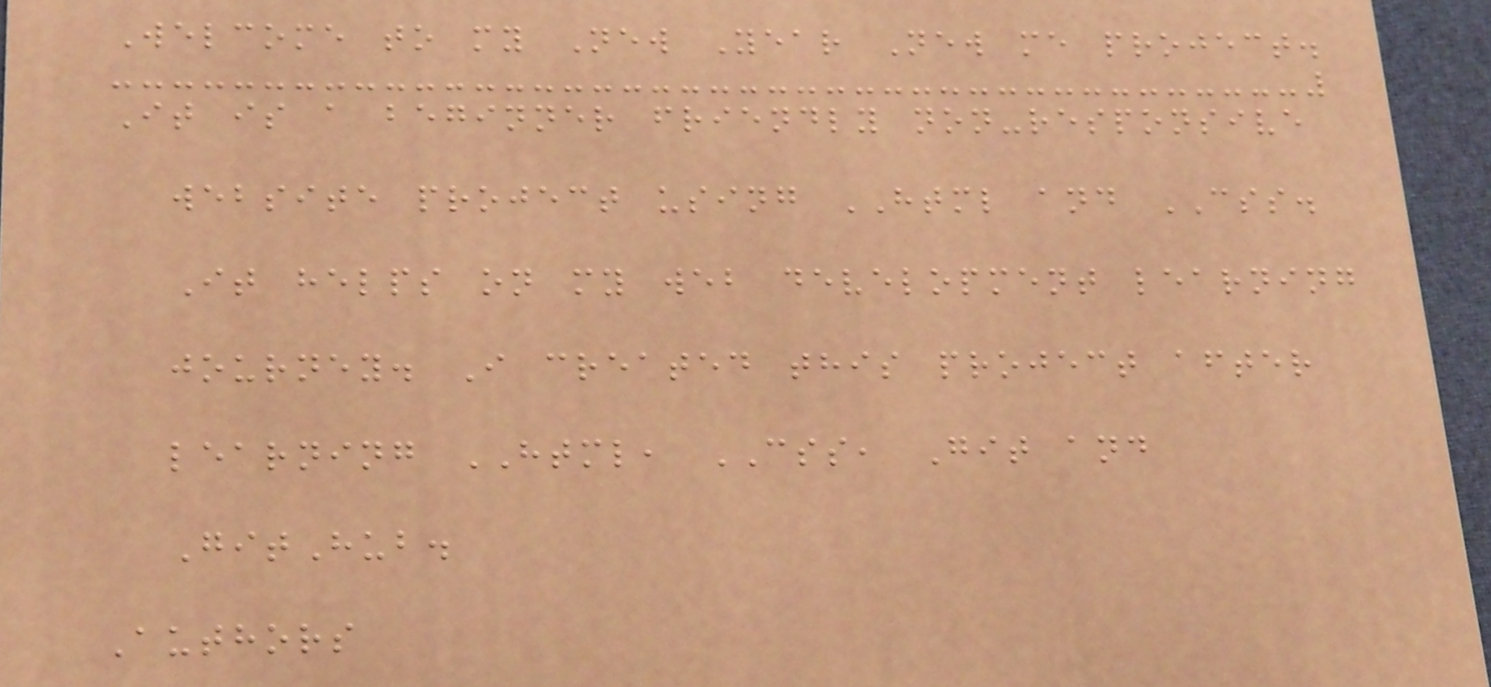Welcome to my New Year New me project.
It is a beginner friendly non-responsive
website project using HTML and CSS.
It helps on my web development learning
journey. I created this project after
learning HTML, CSS, Git and
GitHub.
Authors
